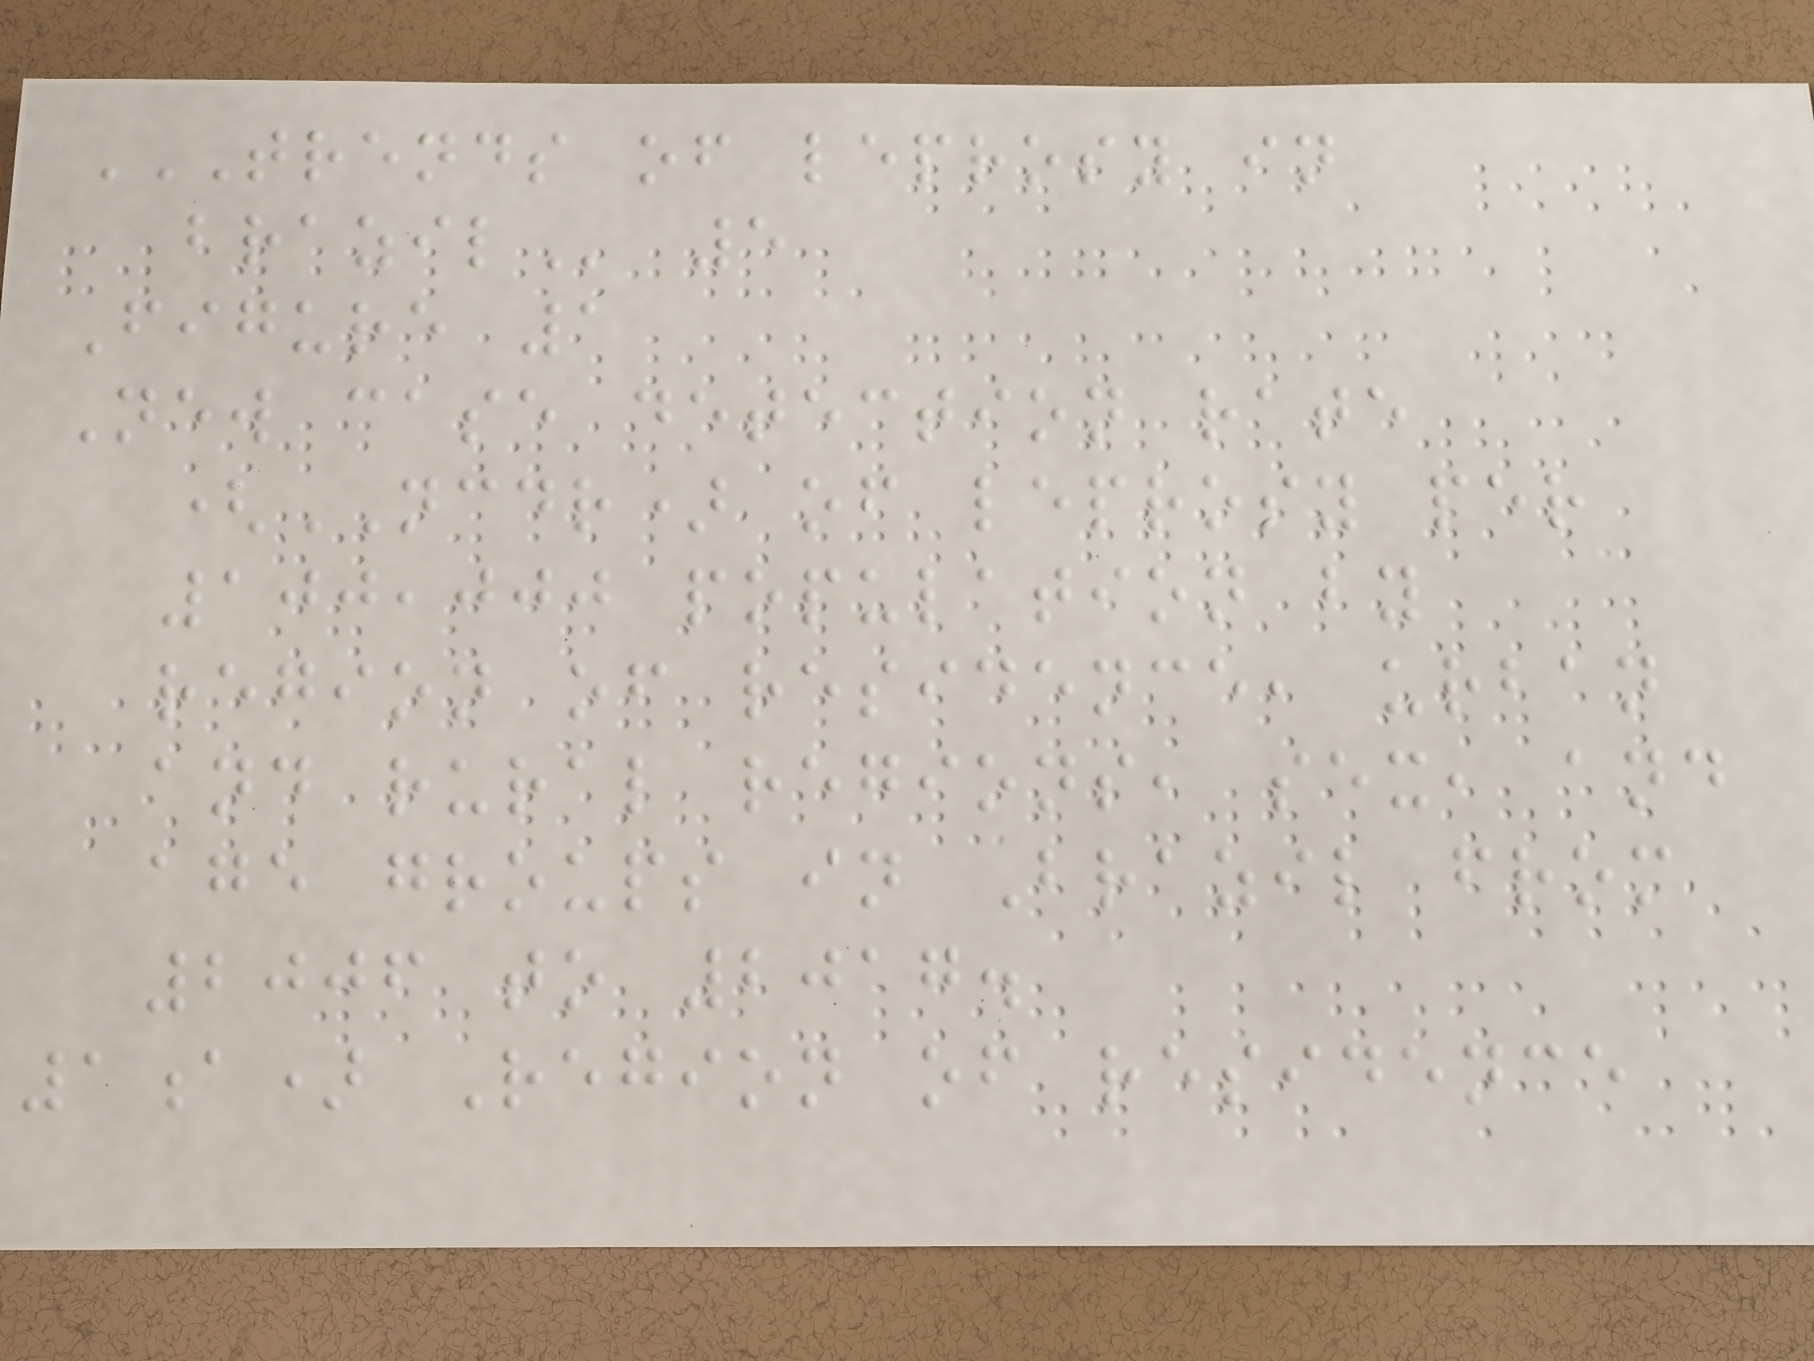TRENDS OF LEPROSY IN
BRAZIL 5
Figure 1
New case detection rate
(NCDR) of leprosy per
100,000 population by
region of residence, urban
and rural regions, sex, and
age groups in Brazil from
2006 to 2017.
1a) Region of residence
